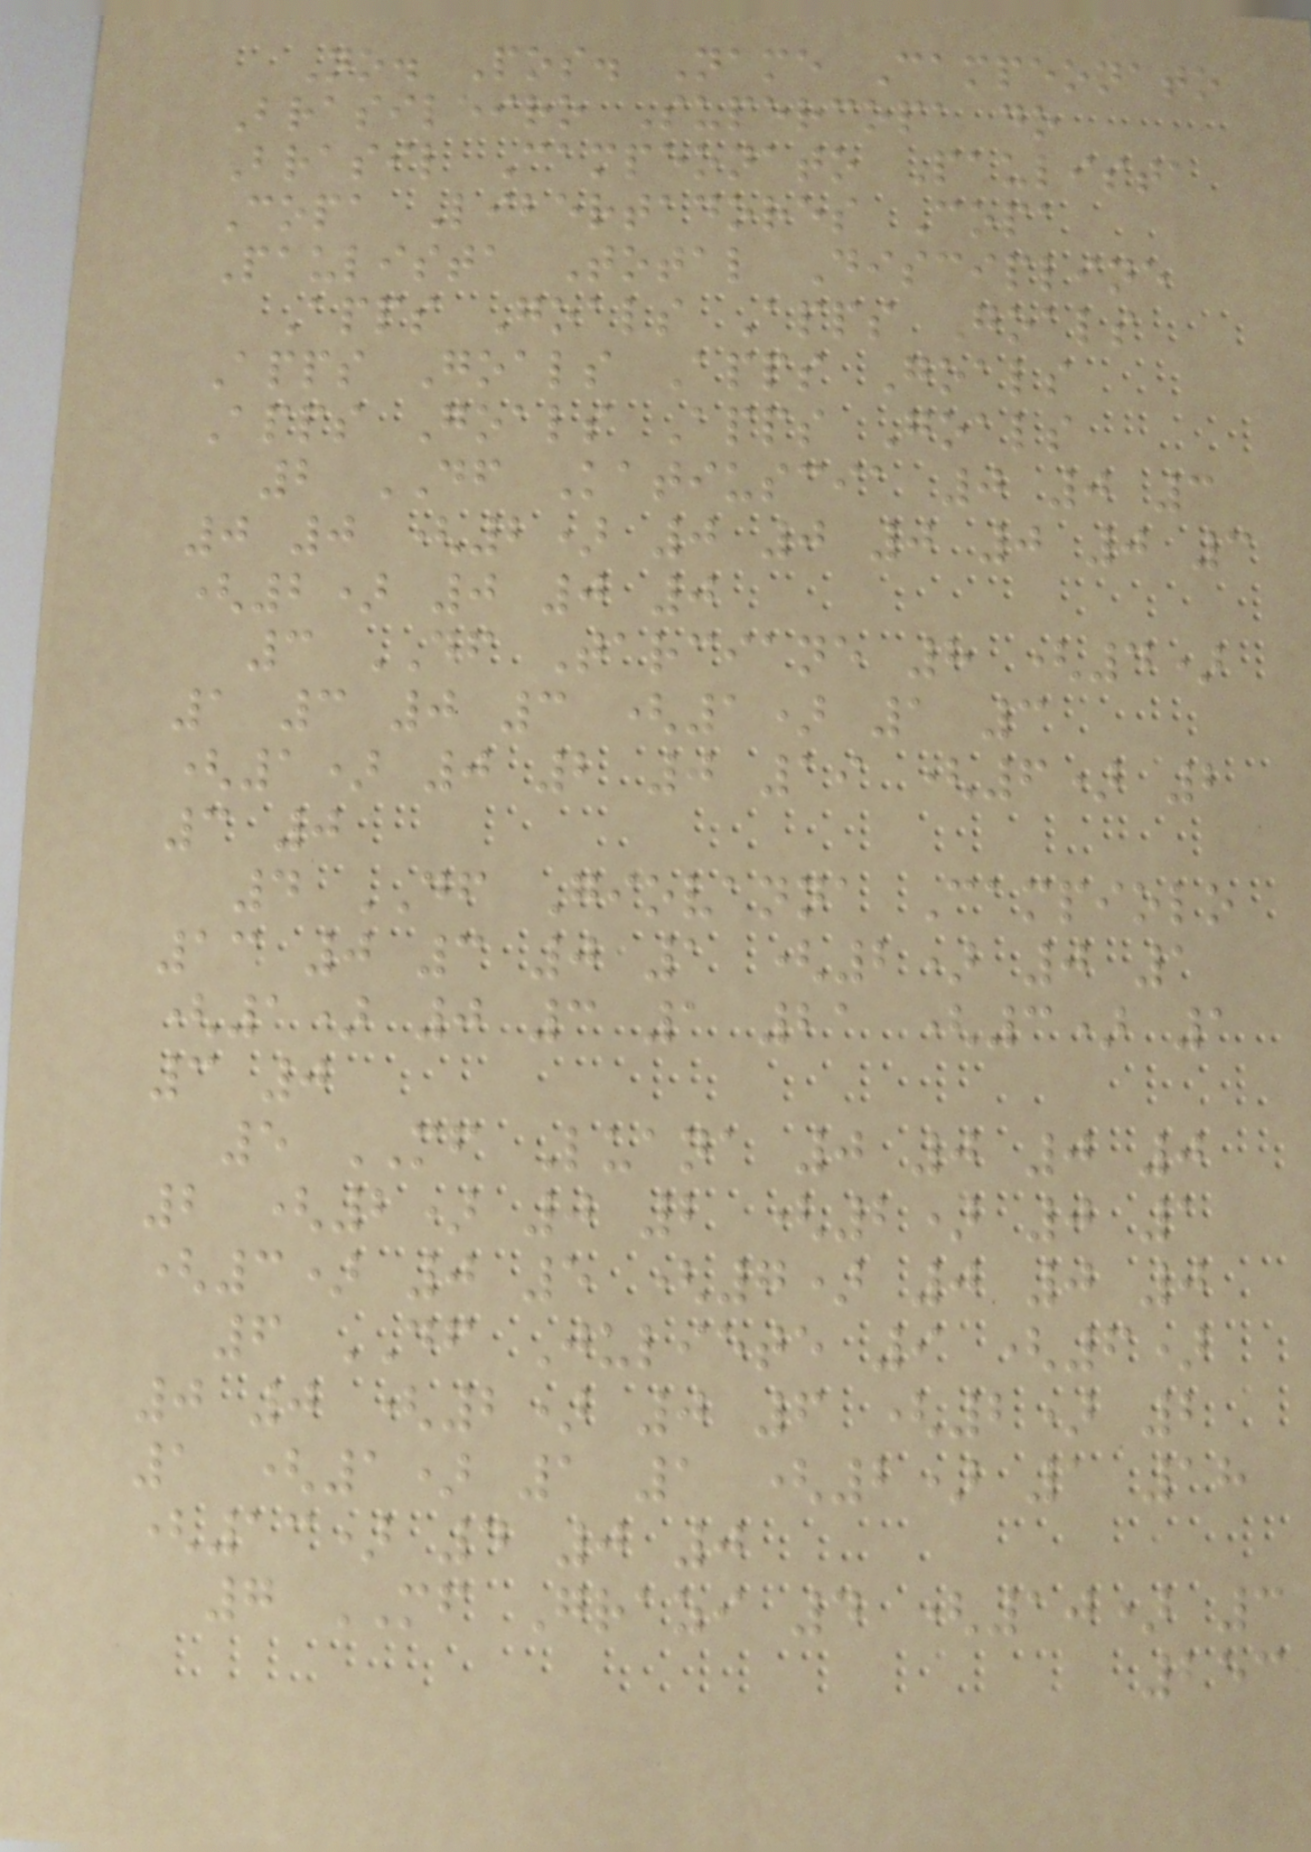No. Pos. Name Campeonato
Brasileiro Supercopa do
Brasil Campeonato Paulista
Copa Libertadores Copa
Paulista Total Discipline
Apps Goals Apps Goals
Apps Goals Apps Goals
Apps Goals Apps Goals
2 DF Katiuscia 0 0 3
0 0 (2) 0 0 0 0 0 3
(2) 0 0 0
3 DF Tarciane 8 (4)
1 3 0 3 (1) 1 3
(1) 0 2 0 19 (6) 2
3 0
4 DF Giovanna Campiolo
13 0 3 0 1 (2) 0 1
(1) 0 3 1 21 (3) 1
3 0
5 MF Luana 0 0 0 0
2 (2) 0 2 (2) 0 1
(3) 0 5 (7) 0 0 0
6 DF Juliete 9 (6)
0 0 (2) 0 6 (2) 2
1 (1) 1 1 (2) 1 18
(13) 4 0 0
7 MF Grazi 4 (10) 3
253
